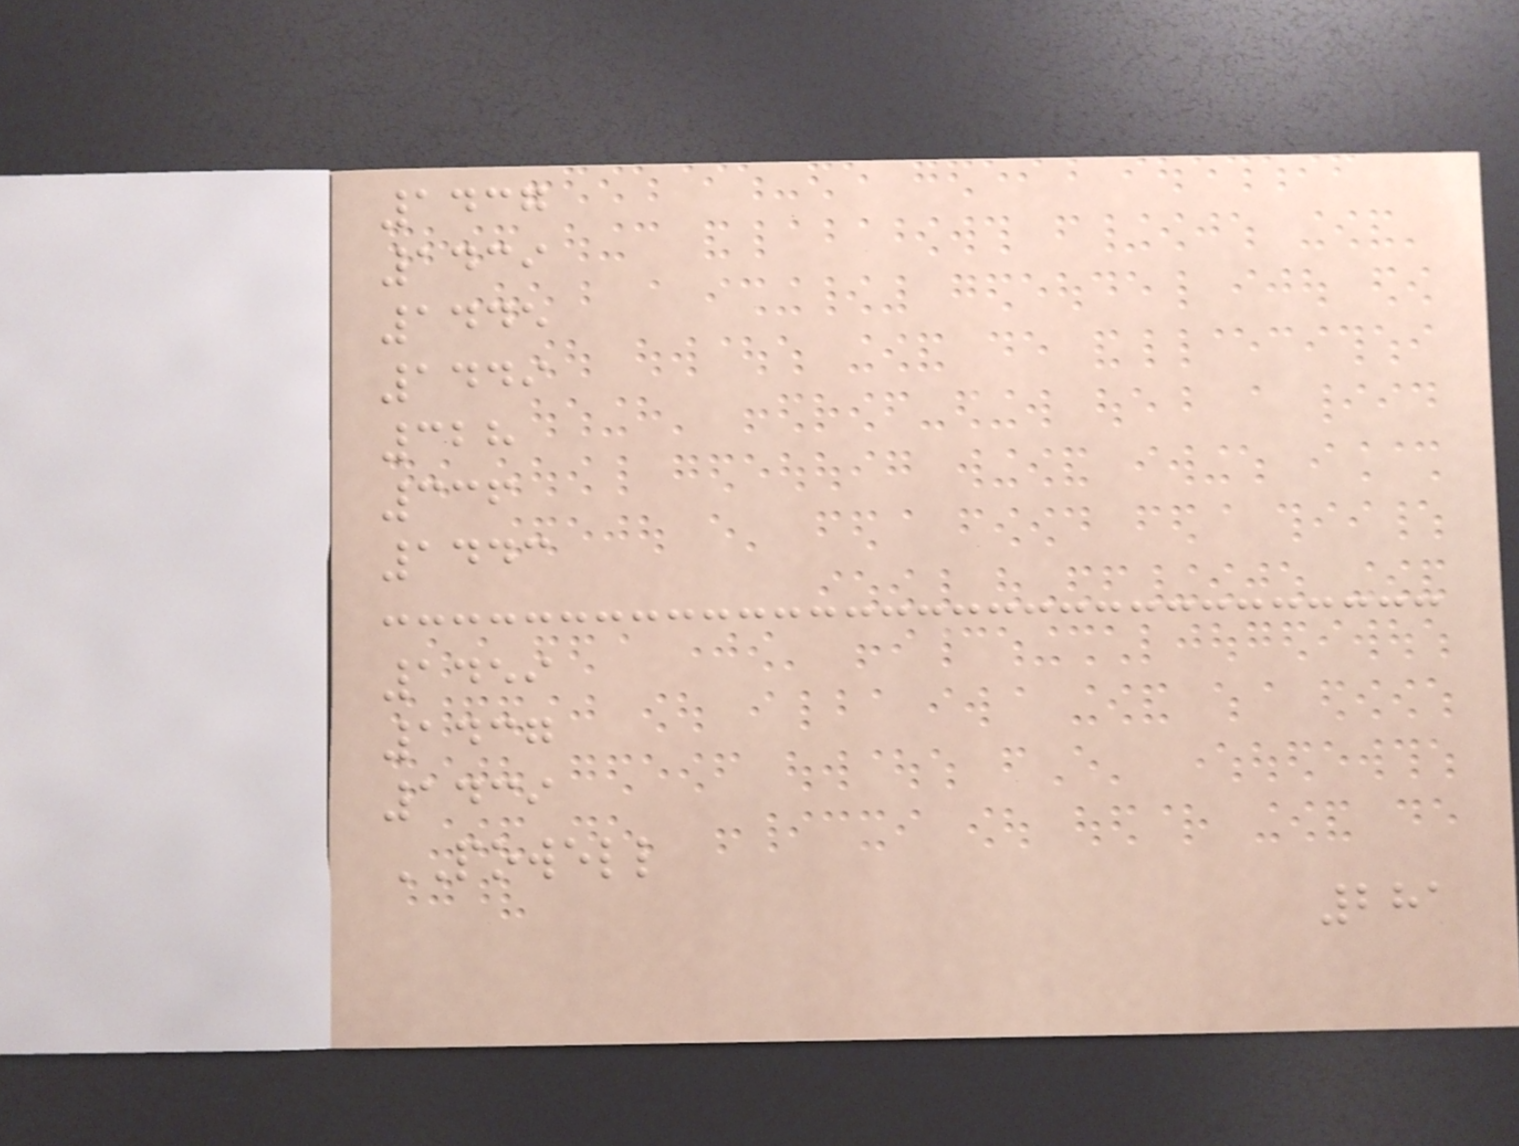1437
1439
1445
1449
328
336
1443
1459
1437
1439
POWELL
281
